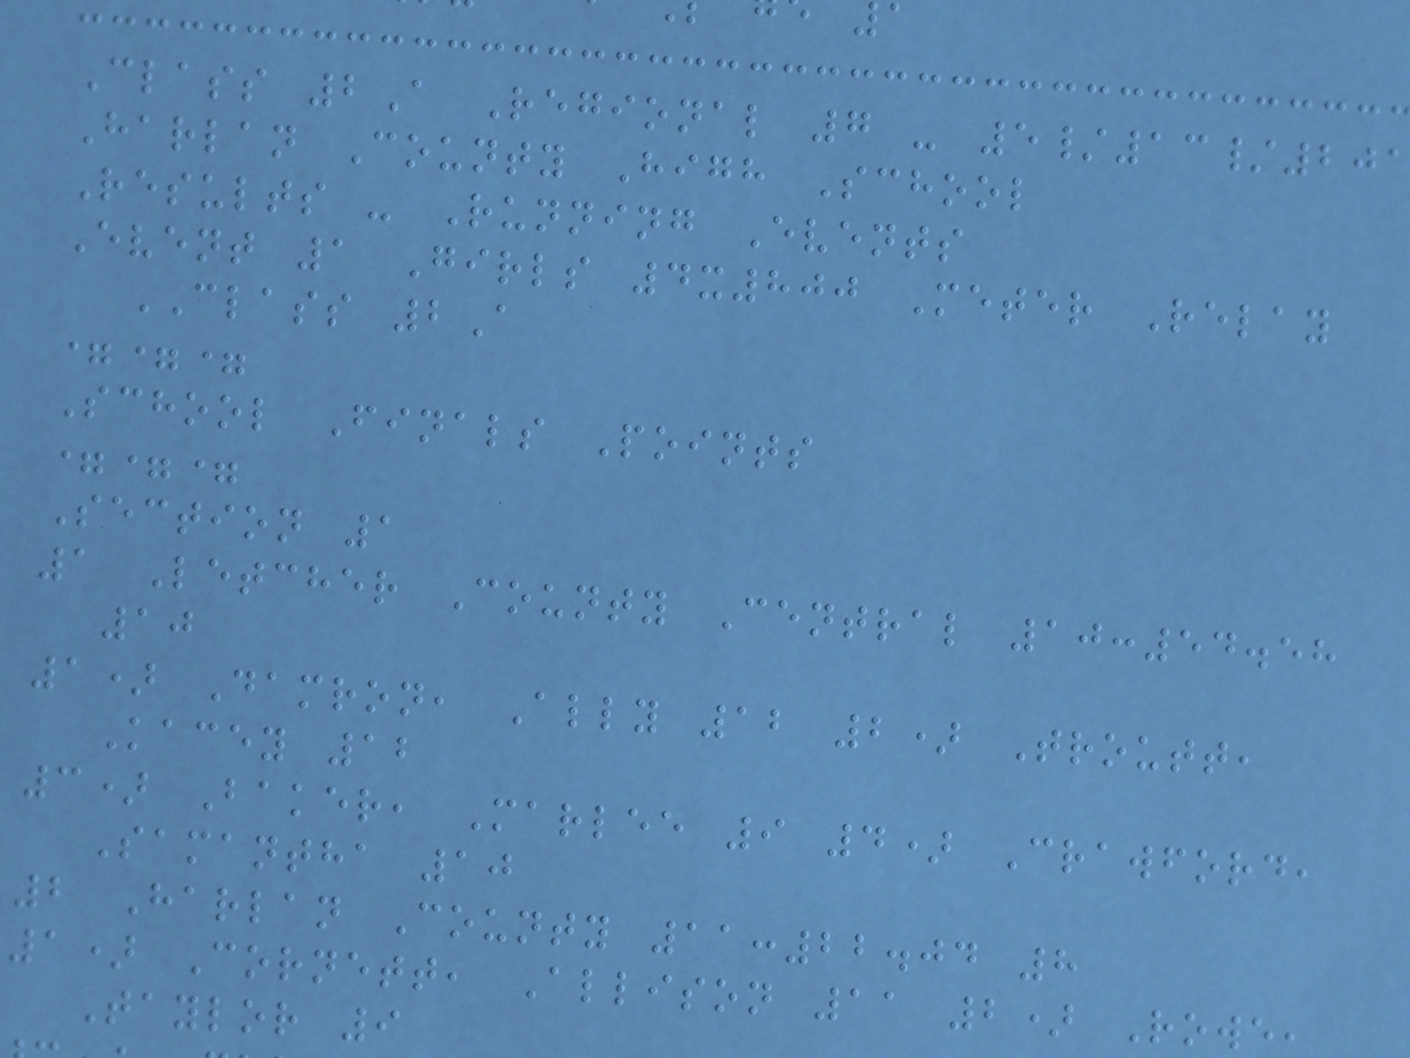Class 2A Regional 7 - 5/13/20
Harlan County High School
Results - Running Events
Event 1 Girls 4x800 Meter Relay
CLASS 2A
===
School Finals Points
===
Section 1
1 Letcher County Central 10:54.58
10
1) Damron, Ally 12 2) Troutt,
Kacey 12
3) Baker, Marlee 9 4) Crawford,
Samantha 10
2 Harlan County 11:22.04 8
1) Cornett, Allison 11 2) Rowe,
Taylor 9
